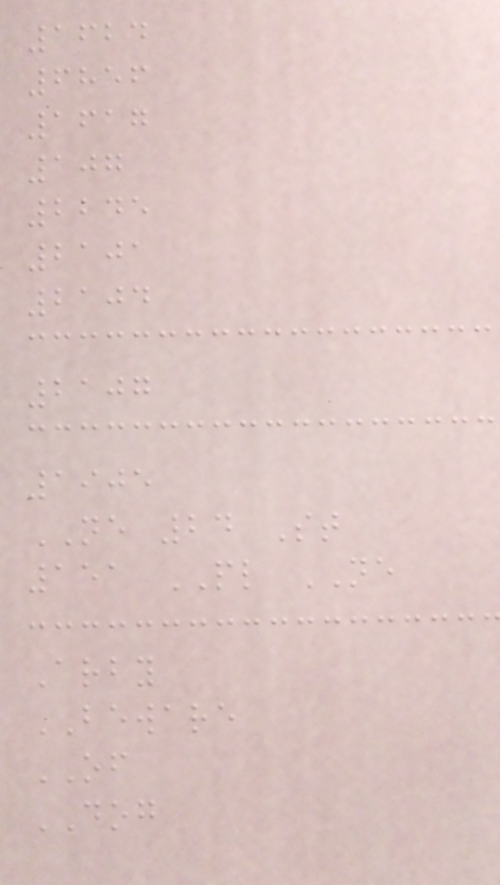1624
6856
1617
107
2245
2101
2104
2107
1905
NE 24 St
151 PL NE
Arby
BEWARE
OF
DOG
